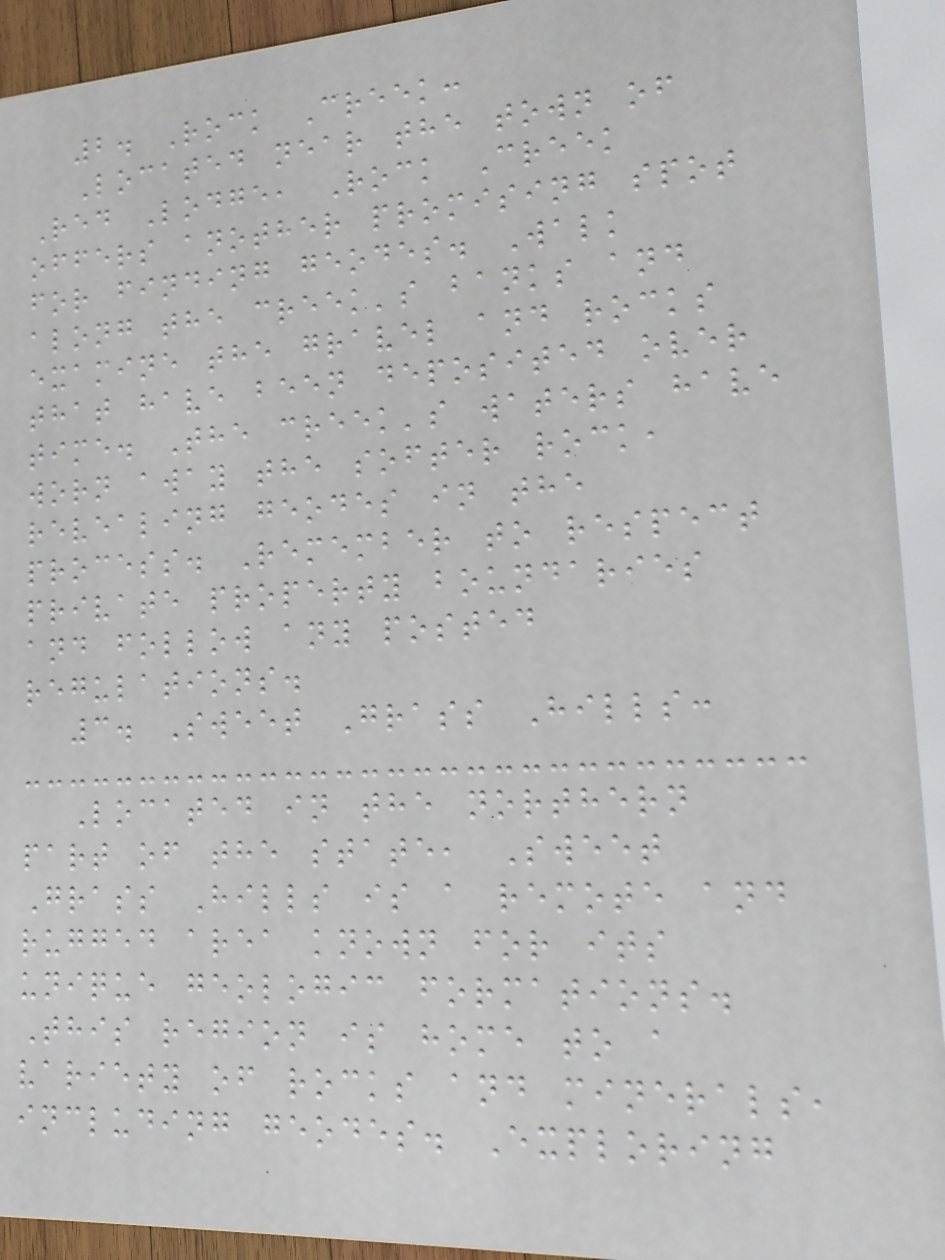2. Rock Creek:
Located near the town of
Red Lodge, Rock Creek
offers another promising spot
for finding geodes. Walk
along the creek's banks and
examine the gravel and rocks
that have been deposited over
time. The creek's waters have
worn away the softer rock,
revealing geodes in the
process. Remember to respect
private property boundaries
and follow any posted
regulations.
3. Sweet Grass Hills:
Located in the northern
part of the state, Sweet
Grass Hills is a remote and
rugged area known for its
unique geologic formations.
This region is home to a
variety of rocks and minerals,
including geodes. Exploring
